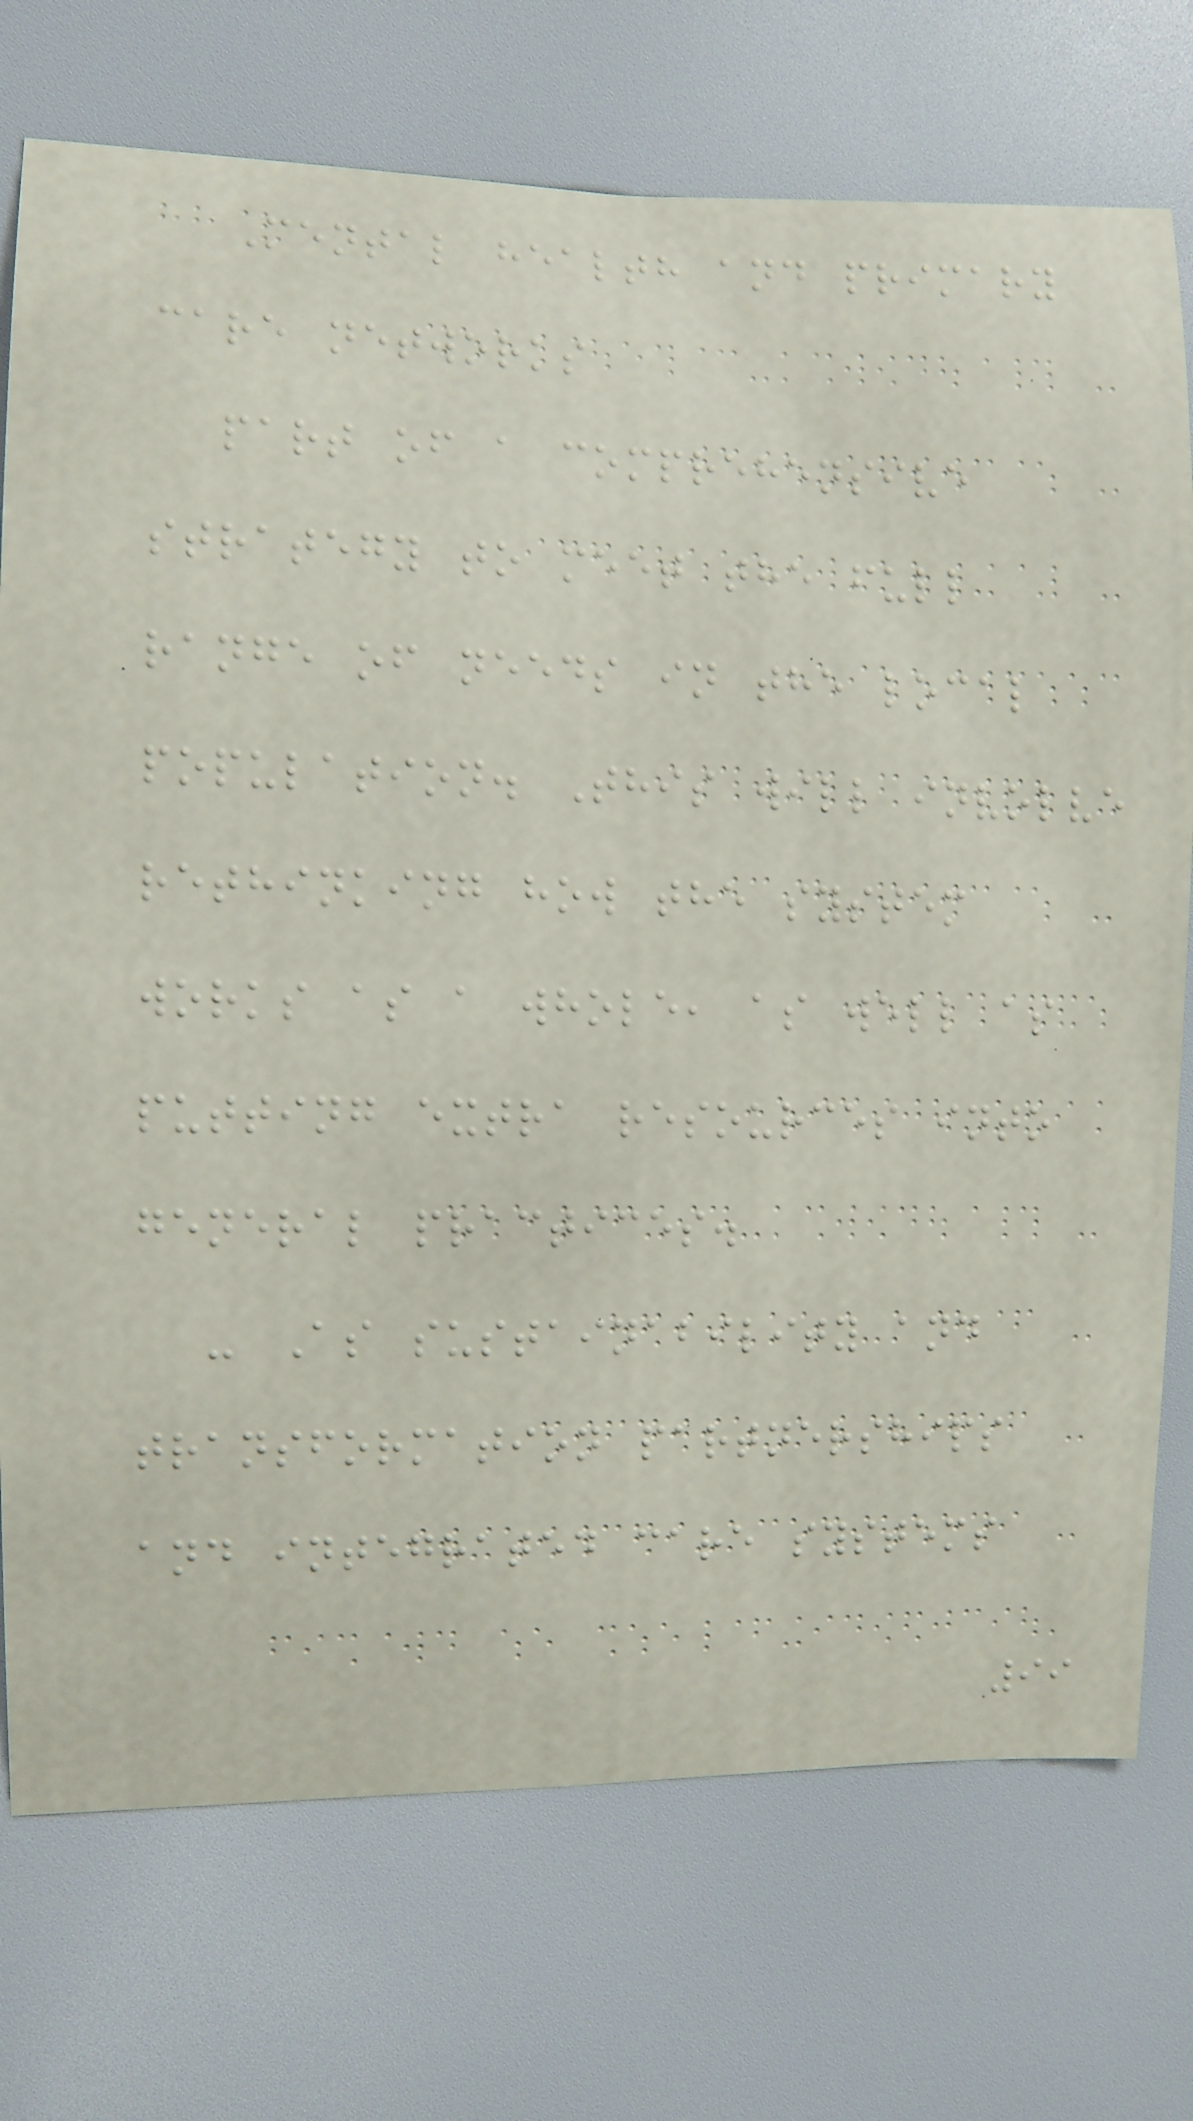Mental health and primary
care networks
part of a comprehensive
strategy to meet the full
range of needs in the local
population. This will involve
rethinking how the system
works as a whole, as well as
putting extra resources into
general practices.
- As sustainability and
transformation partnerships
and integrated care systems
99
